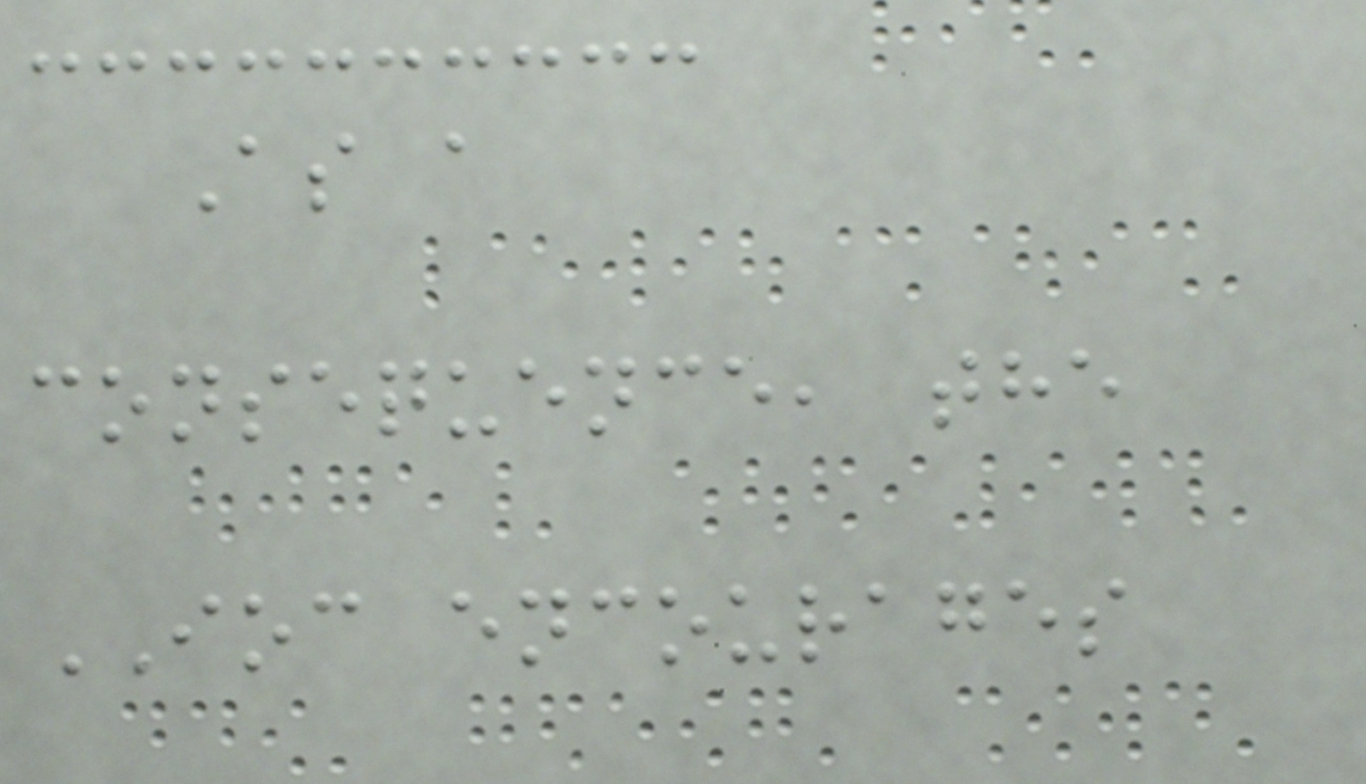As a
consequence, the
IOC encourages
